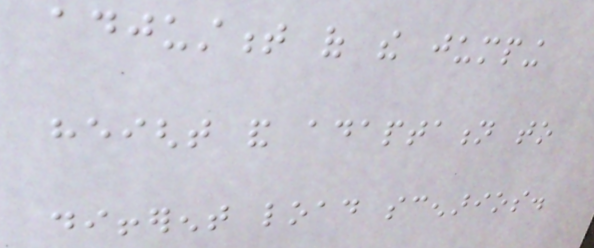adjustment of the jumping
height and adaptation to
different load scenarios.
